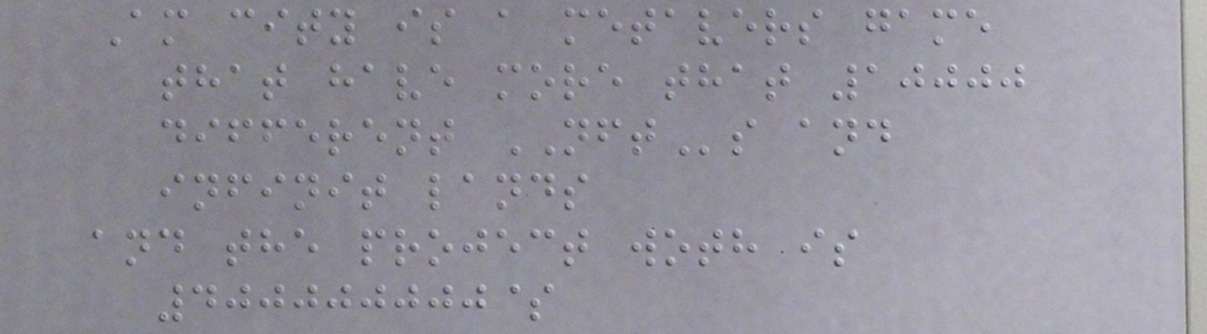Am city is a metavers game
that have more that 10000
different NFTs and
infinit lands
and the project woth is
400000000$
